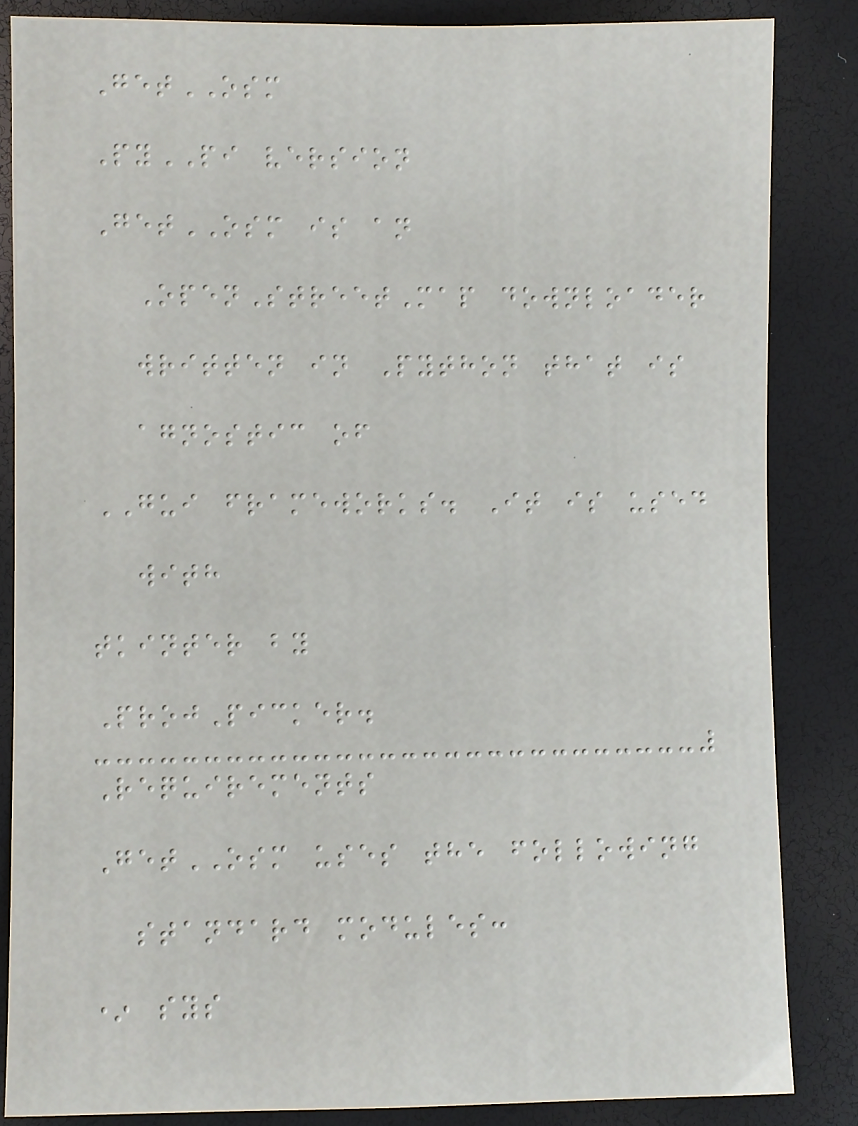GetOSM
PyPI version
GetOSM is an
OpenStreetMap downloader
written in Python that is
agnostic of
GUI frameworks. It is used
with
tkinter by
ProjPicker.
Requirements
GetOSM uses the following
standard modules:
* sys
